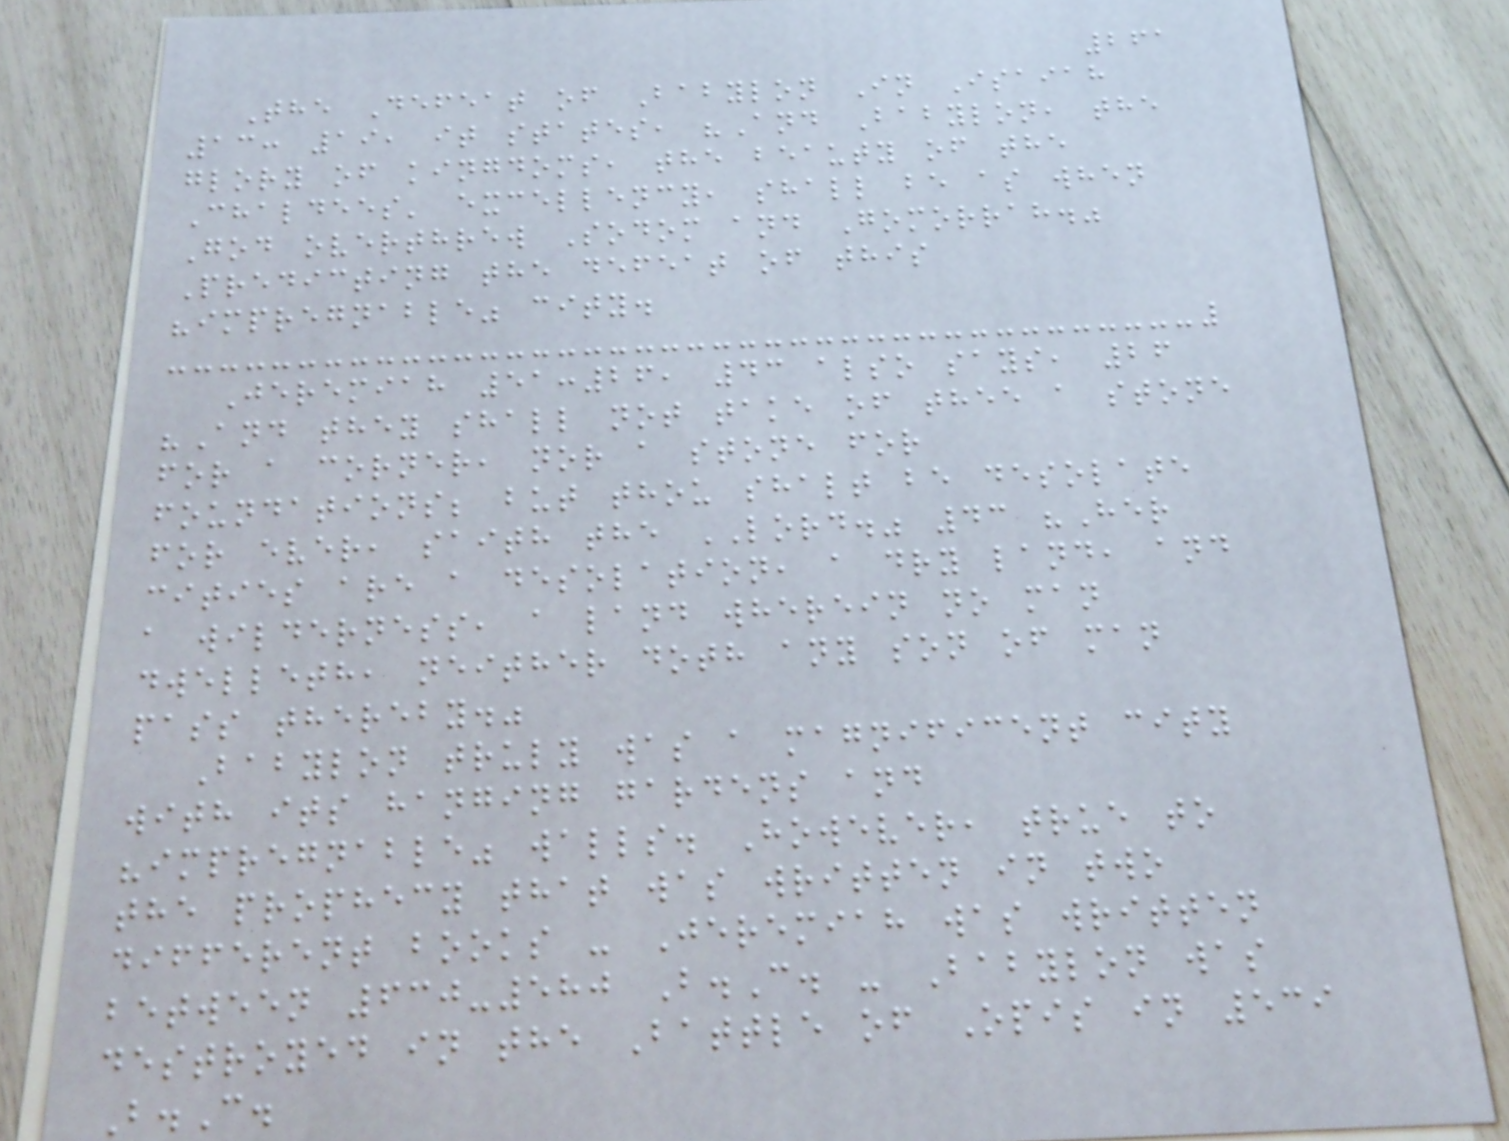261
The Defeat of Babylon In Isaiah
13: 19, it states, "And Babylon, the
glory of kingdoms, the beauty of the
Chaldees' excellency, shall be as when
God overthrew Sodom and Gomorrah."
Predicting the defeat of this
"impregnable" city.
Jeremiah 51:26, 43 also says, 26
"And they shall not take of thee a stone
for a corner, nor a stone for
foundations; but thou shalt be desolate
for ever, saith the LORD." 43 "Her
cities are a desolation, a dry land, and
a wilderness, a land wherein no man
dwelleth, neither doth any son of man
pass thereby."
Babylon truly was a magnificent city
with its hanging gardens and
"impregnable" walls. However, true to
the prophecy that was written in two
different books - Jeremiah was written
between 630-580 B.C. - Babylon was
destroyed in the Battle of Opis in 539
B.C.
